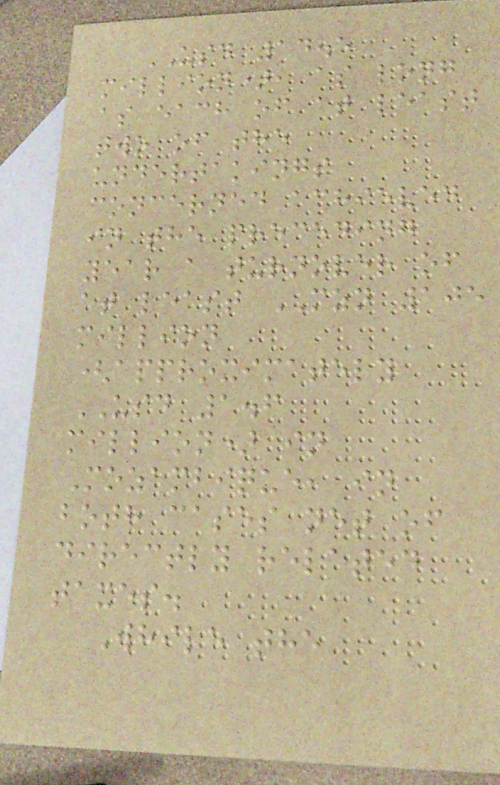USD 14.5
million), as long
as each of at least
two of the
undertakings
concerned achieved
in the preceding
year a turnover of
at least MZN 105
million
(approximately
USD 1.6
million) in
Mozambique, in
both cases net of
directly related
taxes.
While the
